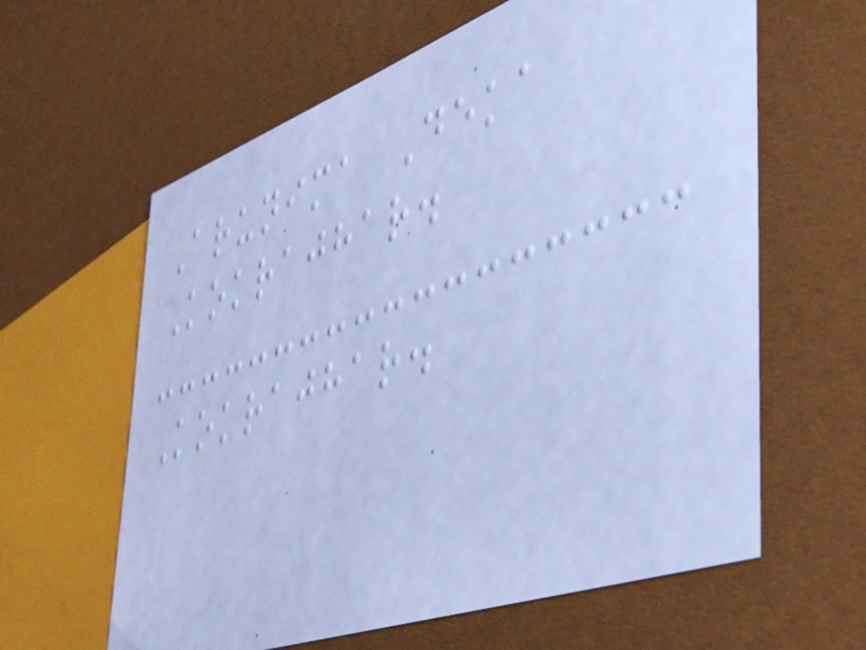Arunima Deka
Kokrajhar.
Kokrajhar.
